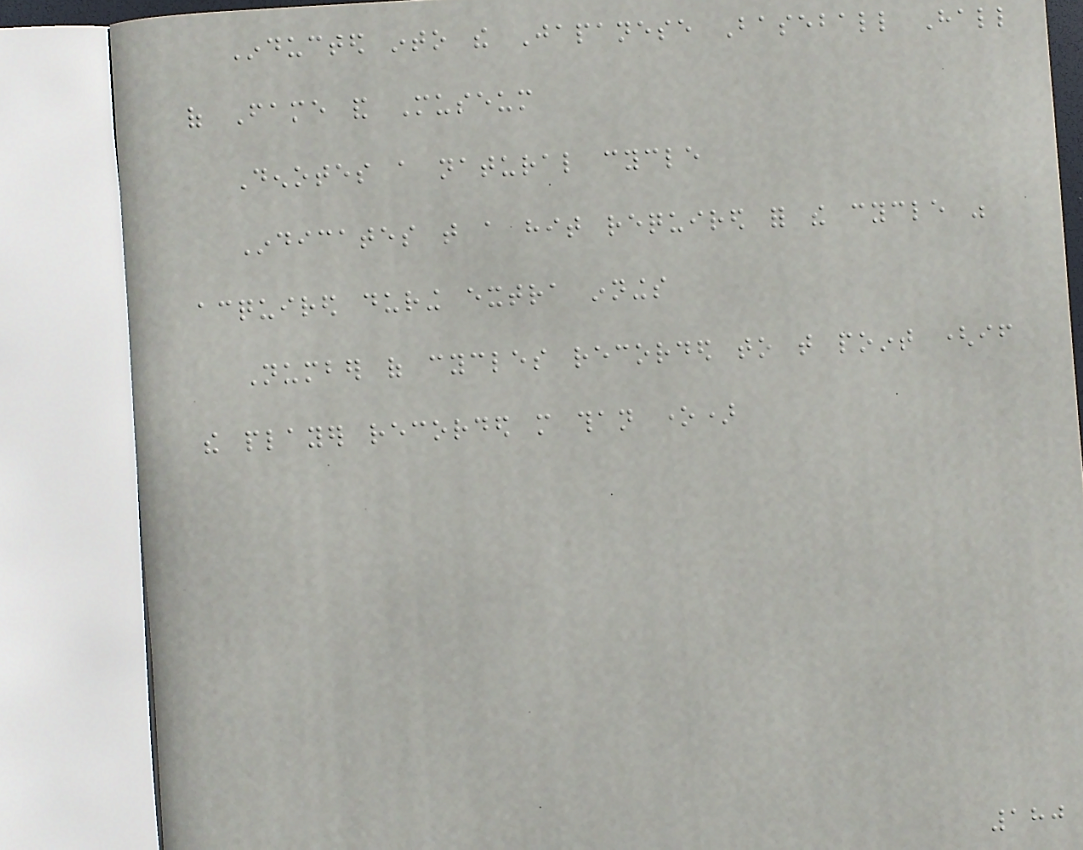Inducted into the Japanese Baseball Hall
of Fame and Museum
Denotes a natural cycle
Indicates that a hit required for the cycle was
acquired during extra innings
Number of cycles recorded to that point (if
the player recorded more than one)
180
